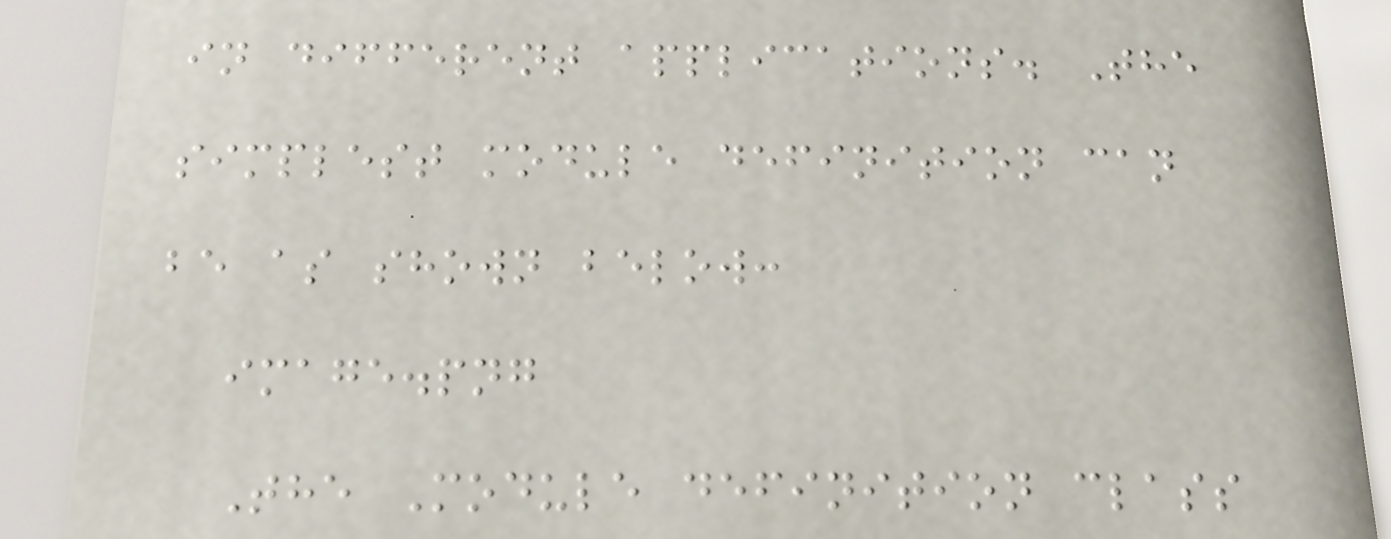in different applications. The
simplest module definition can
be as shown below:
image.png
The Module definition class
